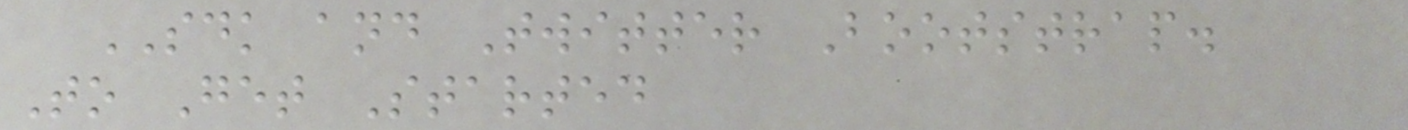SDK and Twitter Bootstrap.
To Get Started
